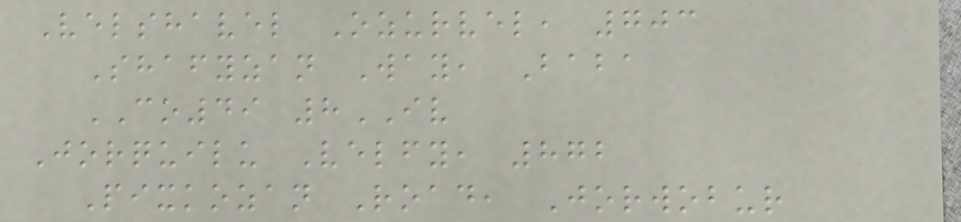Velshavel Ozurvel, 703
Shafyzan Way, Baba
CO49 8IV
Jorquilu Velfy, 872
Pixkozan Road, Jorwobur
